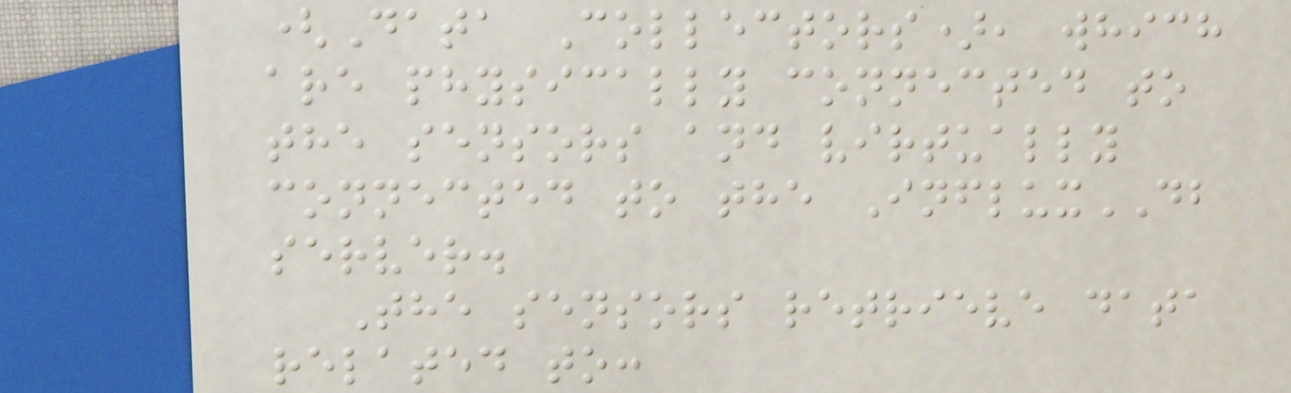(Data Collectors), which
are physically connected to
the sensors and virtually
connected to the InfluxDB
server.
The sensors retrieve data
related to:
